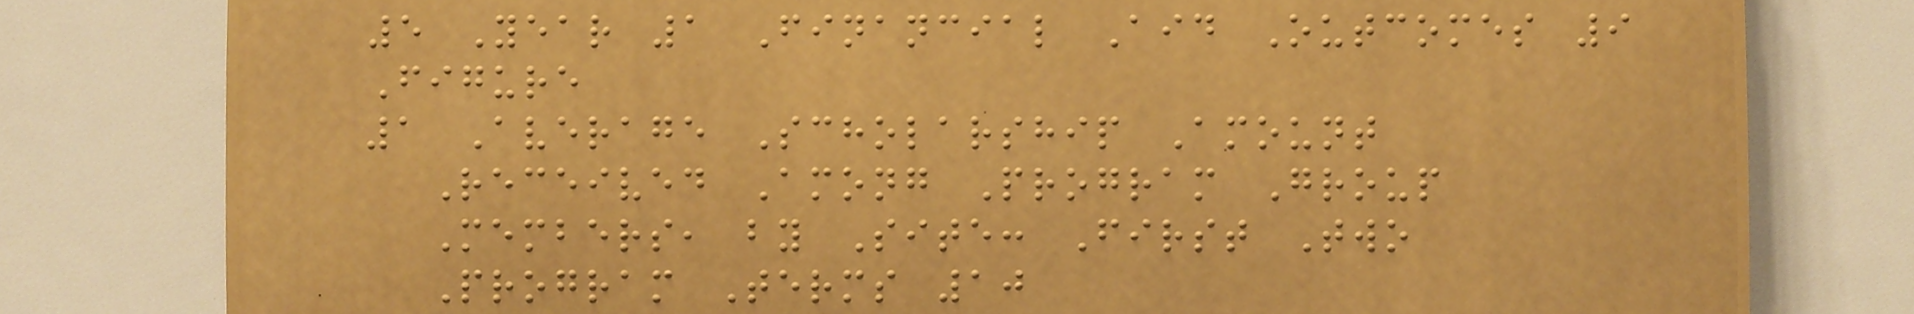5 Year 1 Financial Aid Outcomes 9
Figure
1 Average Scholarship Amount
Received Among Program Group
Members, by Site: First Two
Program Terms 10
